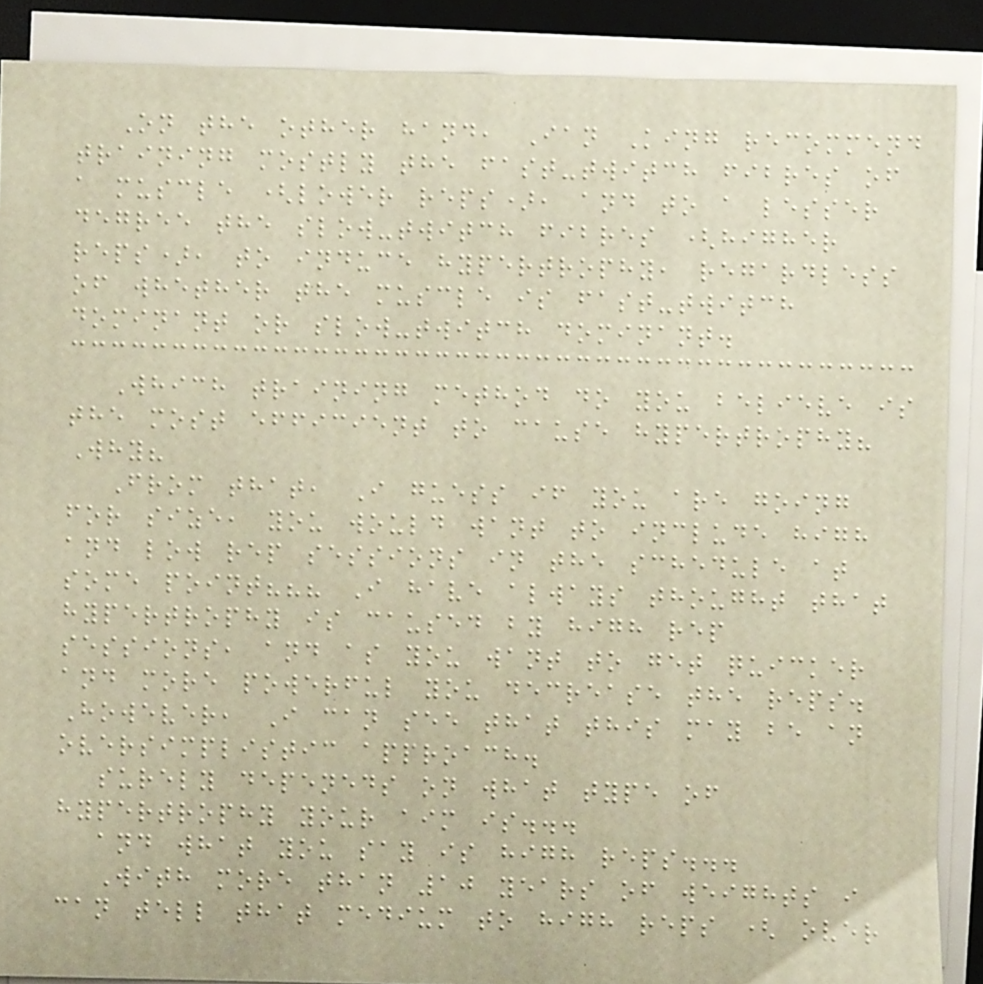On the other hand, Ian King recommend
training mostly the fast-twitch fibres of
a muscle (lower reps), and to a lesser
degree the slow-twitch fibres (higher
reps), to induce hypertrophy, regardless
of whether the muscle is fast-twitch
dominant or slow-twitch dominant.
Which training method do you believe is
the most efficient to cause hypertrophy?
Why?
From that, I guess if you are going
for size, you would want to include high
and low rep sessions in the schedule at
some point??? I have always thought that
hypertrophy is caused by high rep
sessions, and as you want to get quicker
and more powerful you decrease the reps.
However, I can see that this may be an
oversimplistic approach.
surely depeneds on what type of
hypertrophy your aim is...
and what you say is high reps...
With more than 10 years of weights i
can tell that medium to high reps ( over
